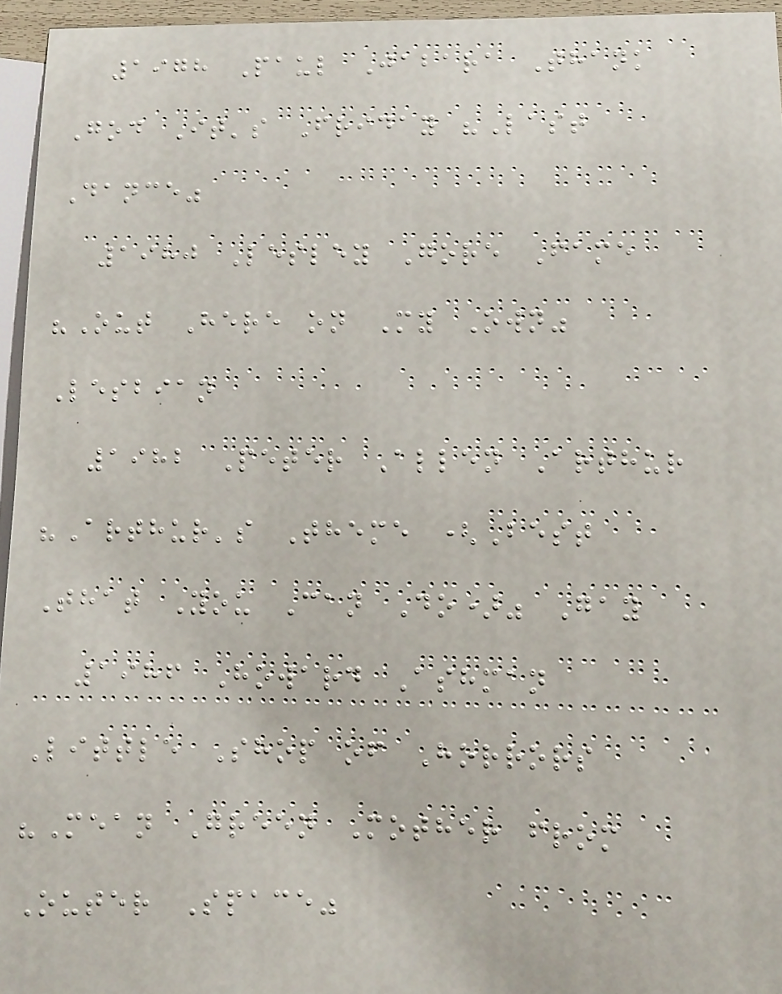1978 Paul Jabara Thank
God It's Friday "Last
Dance"
1980 Lesley Gore Fame
"Out Here on My Own"
Lesbian
1982 Peter Allen Arthur
"Arthur's Theme (Best
That You Can Do)" Gay
1986 Howard Ashman
Little Shop of Horrors
"Mean Green Mother from
Outer Space"
